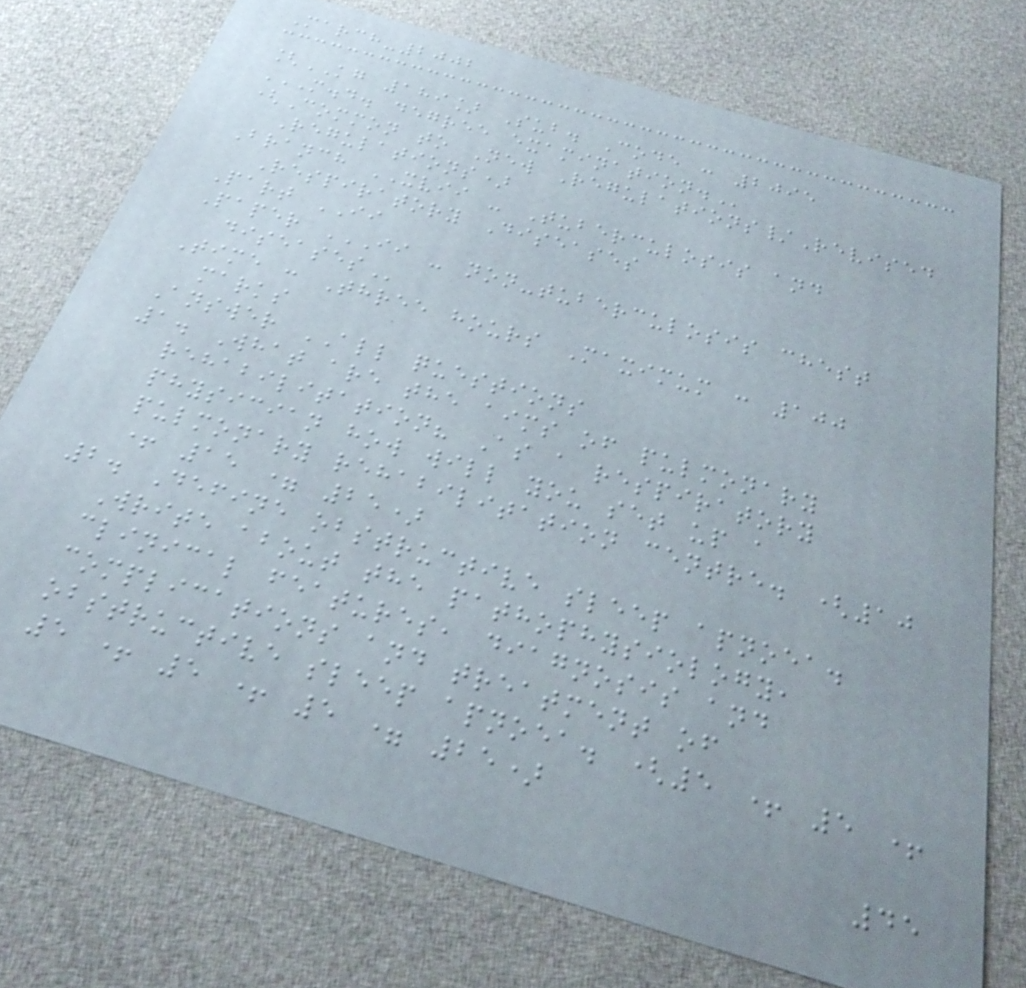March-2002
[KG 189] Sub. Code : 2095
M.D. DEGREE EXAMINATION.
(Common to New Regulations/Revised
Regulations)
Branch XVII - Tuberculosis and
Respiratory Diseases
Part II
Paper II - NON-TUBERCULOSIS CHEST
DISEASES
Time : Three hours Maximum : 100
marks
Answer ALL questions
1. What are the aims of pulmonary
rehabilitation? As a respiratory
physician how will you set up a
pulmonary rehabilitation centre. (10
+ 15 = 25)
2. Define obstructive sleep apnoea.
Write about the pathophysiology,
clinical features, diagnosis and
complications and treatment of
obstructive sleep apnoea. (5 + 5 +
5 + 5 + 5 = 25)
45
